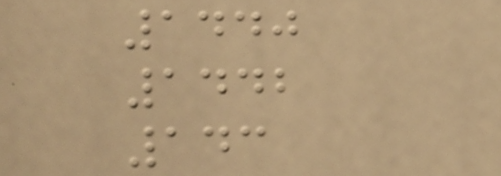1440
1442
143
